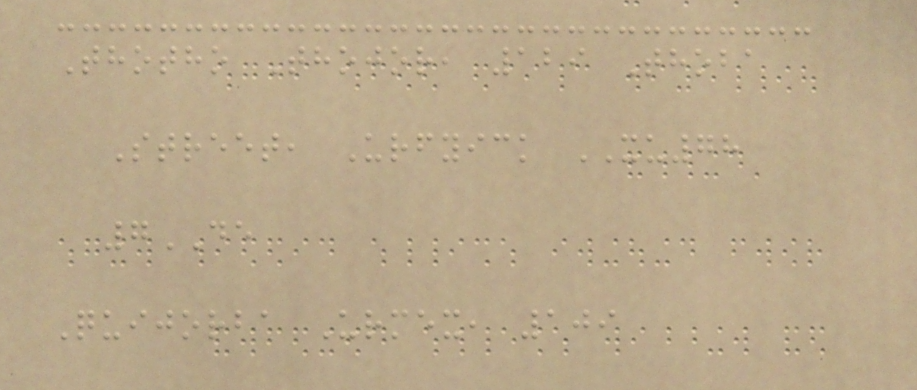Thotho Thojor, 129 Thoba
Street, Urfyick XU78
7DE
Quijorba Urmex, 109
